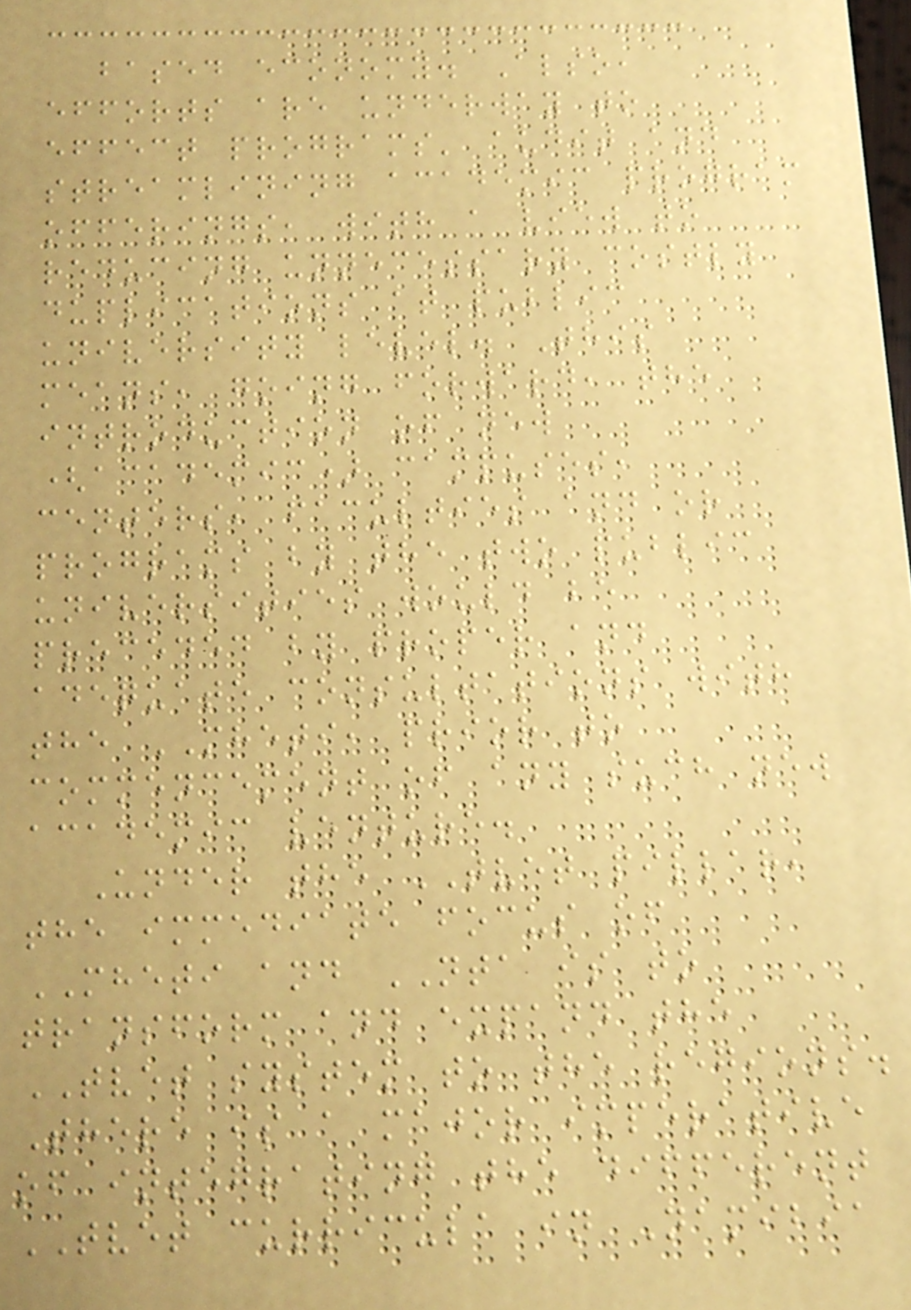based economy. Also,
efforts are underway to
effect programs' audit and
streamlining academic program
offerings, with a view to
reducing unnecessary costly
duplications at public
university level. This
means, going forward, the
introduction of new
(academic) campuses,
centers, faculties and or
programs by the two public
universities would be
preceded by proper and
adequate consultations with
the MHETI, prior to
commencement of any such new
academic venture.
Under the TVET pillar,
the immediate focus of
MHETI and NTA is to
transform and expand the
TVET system to the regions.
There is a major imperative
of integrating the different
TVET curricula in Namibia
